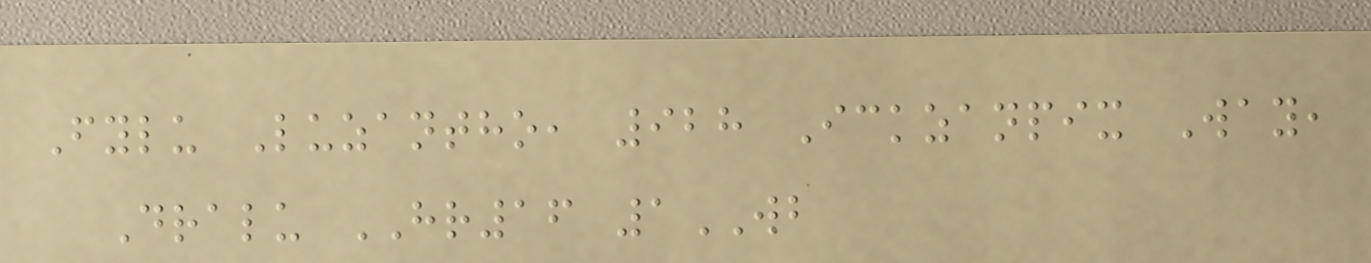Fylu Luzantho, 928 Ickzanpix Way,
Dralu HR16 1WB
